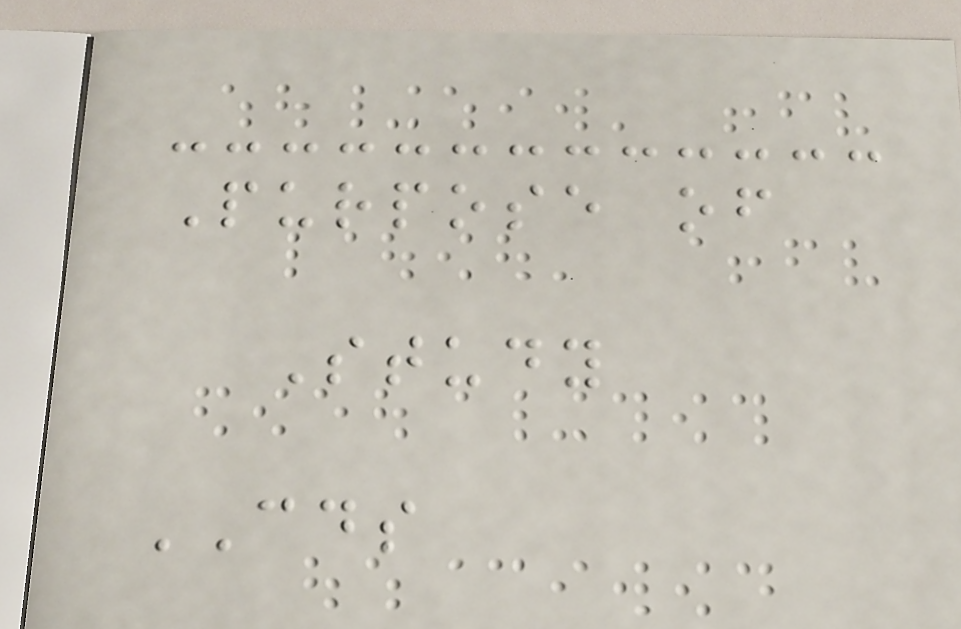Purpose of
Study
CDS
